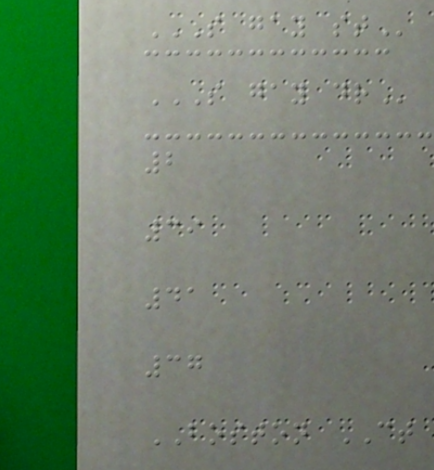S GAY ST
S GAY DR
2
39
41
37
BOSTON CT
